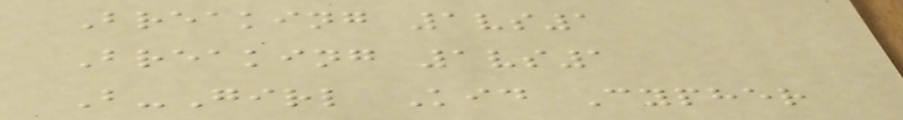Breaking 1vs1
Breaking 1vs1
B-Girl Kid Cypher
